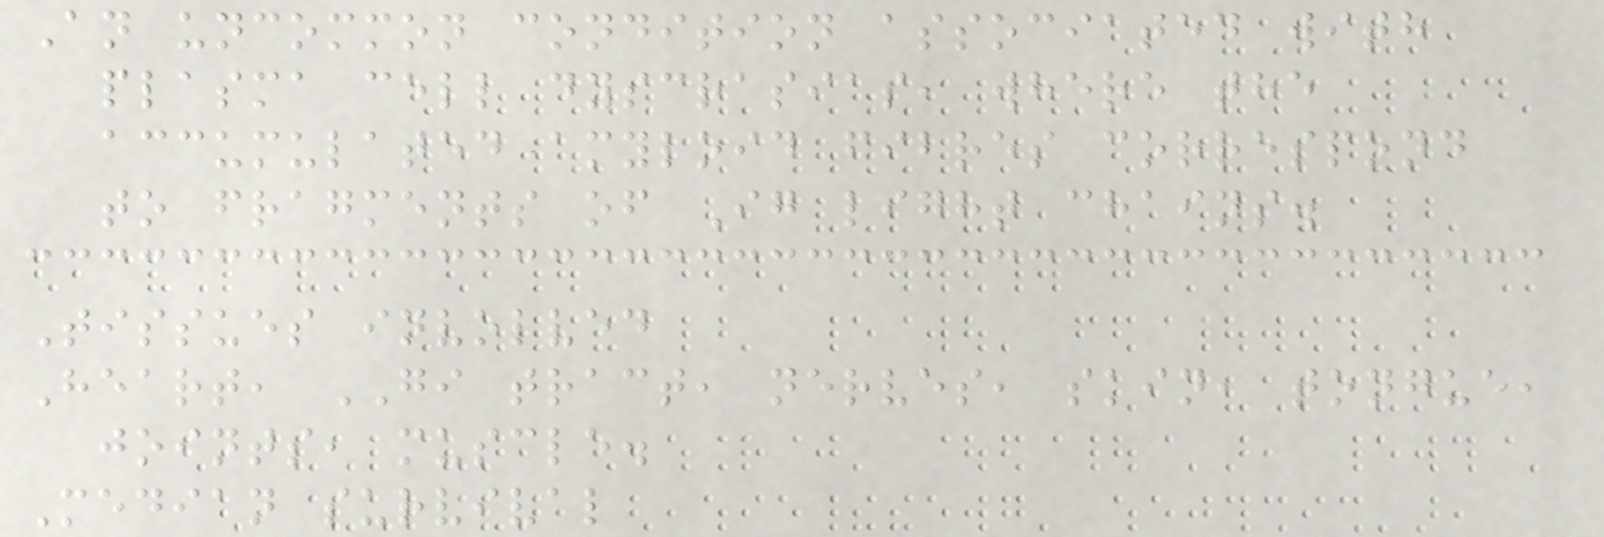An uncommon condition associated with
plasma cell dyscrasias, where the
accumulated amyloid fibres correspond
to fragments of Ig light chains.
Tissues involved
Heart, GI tract, nerves, skin, tongue,
joints, muscle.
Median survival
